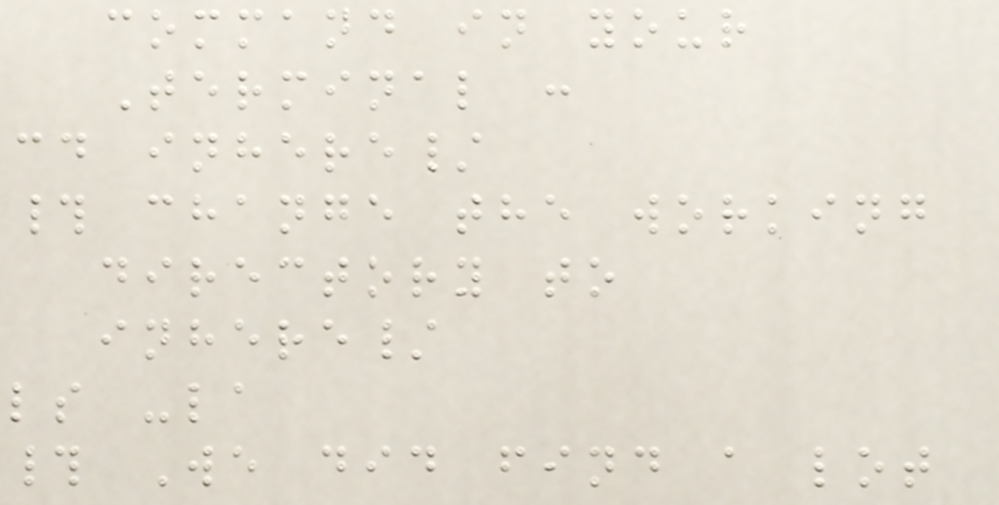command in your
Terminal :
cd inhere/
# change the working
directory to
inhere/
ls -la
# We did find a lot
